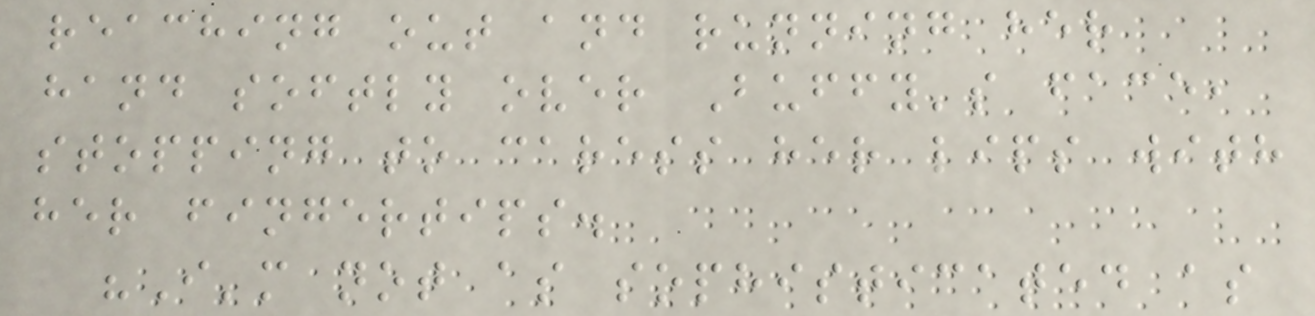reaching out and running her
hand softly over Buffy's face,
stopping to caress her lips with
her fingertips.
"I'm not as sophisticated as
